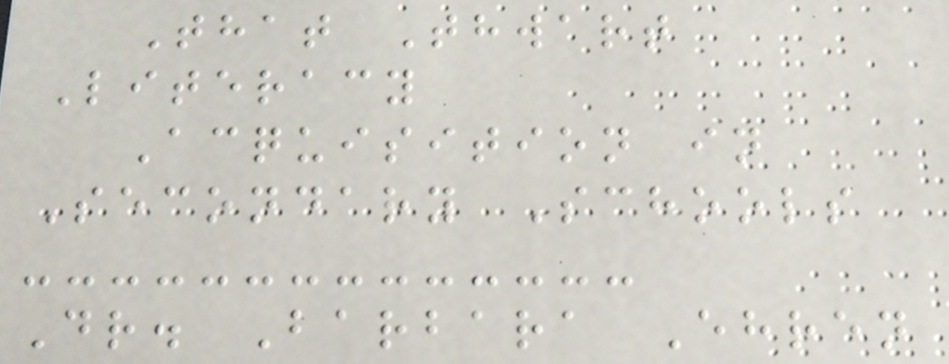That Thwart
Literacy
Acquisition in
Secondary Schools
Dr. Barbara Ehren
